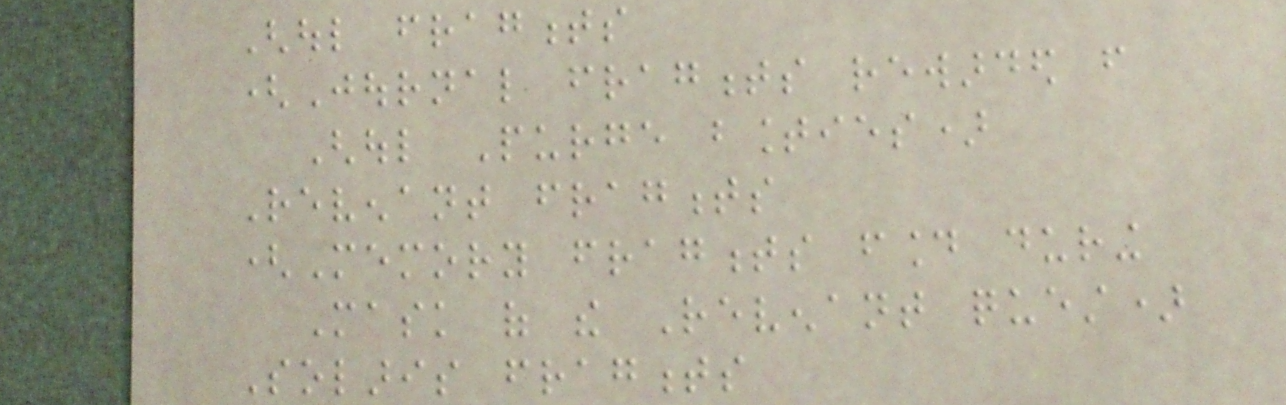Ghoul fragments
(Journal fragments rewarded from
Ghoul Purge bounties)
Revenant fragments
(Memory fragments found during
Mask of the Revenant quest)
Solaris fragments
